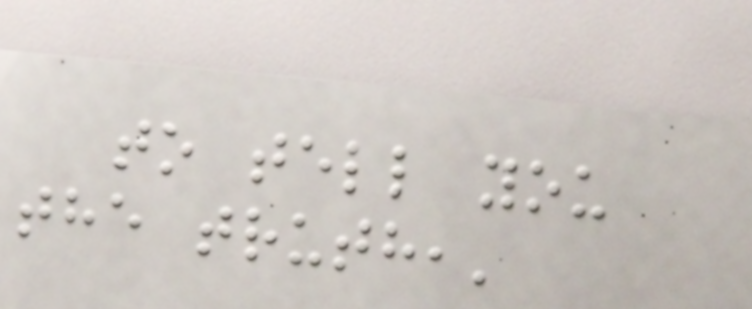to tell you
the truth,'
